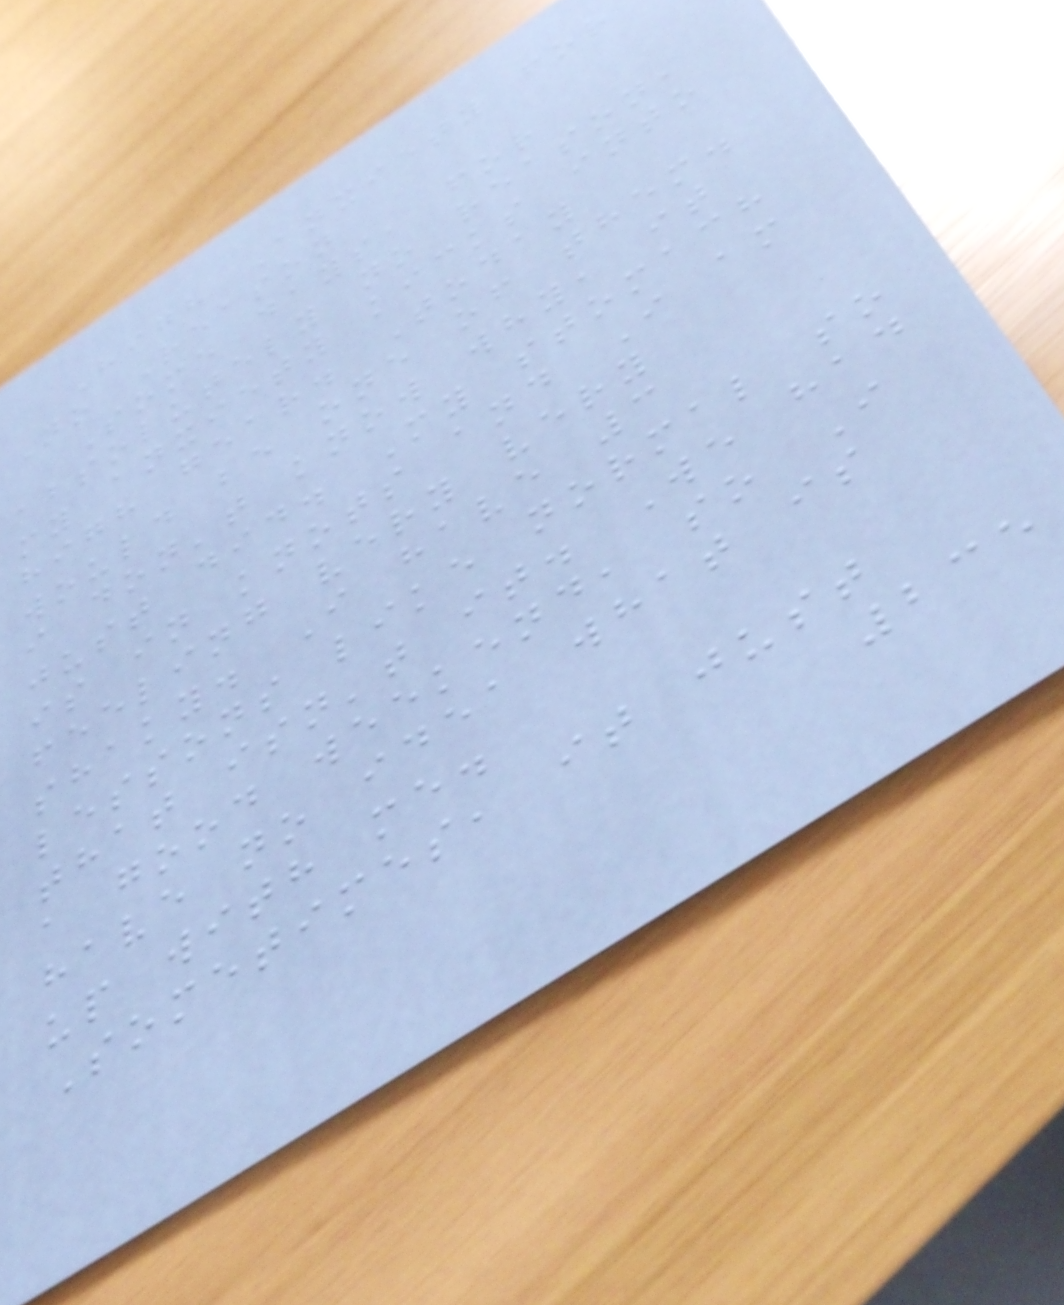High Anxiety for
No Reason
Some days, for
absolutely no reason,
my anxiety kicks into
high gear. Today
would be one of them.
i don't know why, it
just did. My stomach
is in knots and I am
feeling very very
shaky. I have 3
lessons like normal so
that isn't it. We had
a good weekend, so I
have no idea what is
up with me.
Sometimes, it just
235
